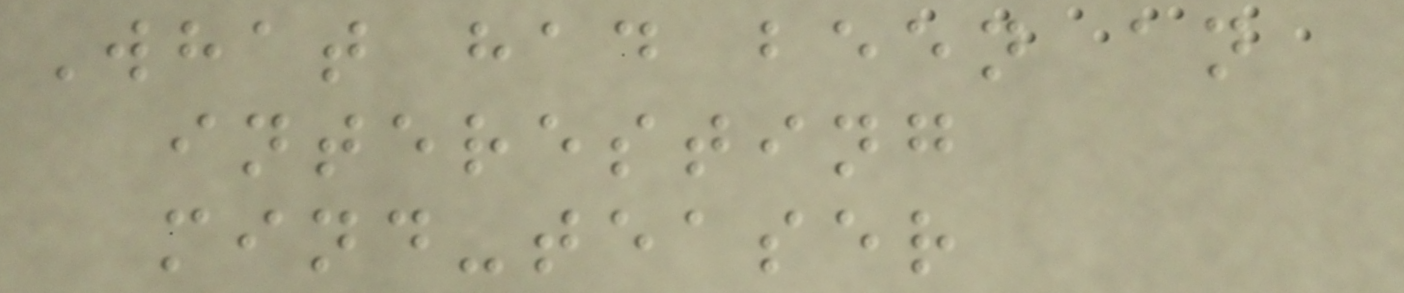What had been an
interesting
mind-teaser
